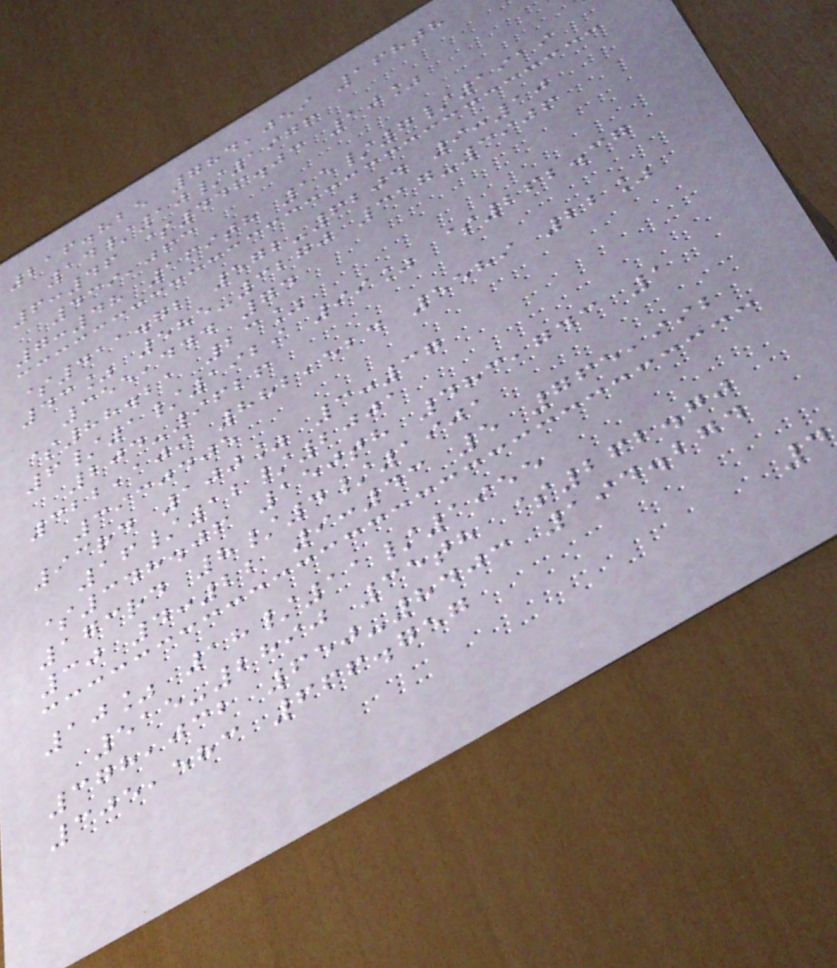216.825 784,059 168th
14/10/1976
6:46 $446.03 10%
439,063
7:48 169th 15/7/1919
$411.72 572-6204 9:10
43% 585-3270 317-3906
355,444 74
$88.21 23%
6/1/1929 99% $262.37
204-9626
322,109 882,524 5589 22%
3930405
93rd 100% 3:37
16/12/2001
$348.06 150th 483,743 1
173rd 8/4/1901
30 4:22 9:43 5 765,992
10% 18/11/1955
515-2890 35th $262.70
378,032 650-8403 194.274
305,583 666.757
4
